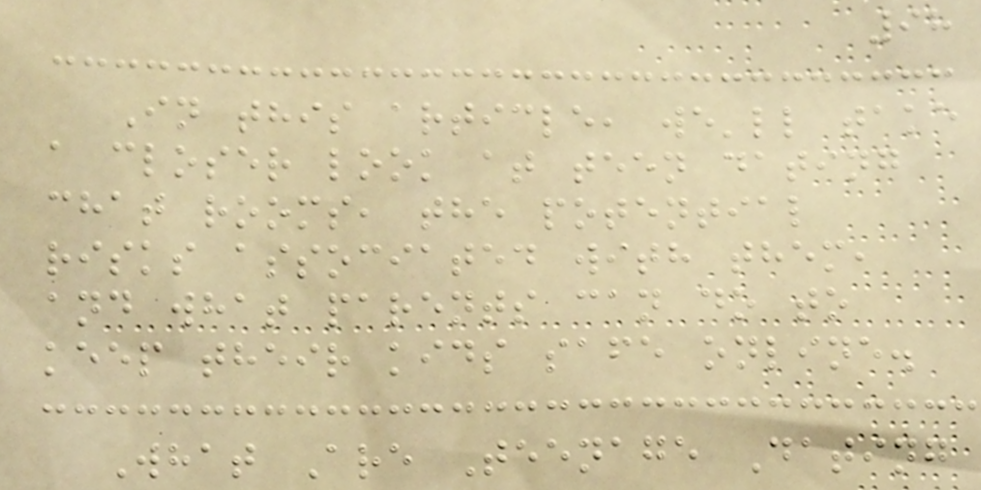98
In this article, we'll take
a closer look at teen dating
chat rooms, the potential
risks associated with them,
and what parents can do to
keep their kids safe online.
What Are Teenage Dating
